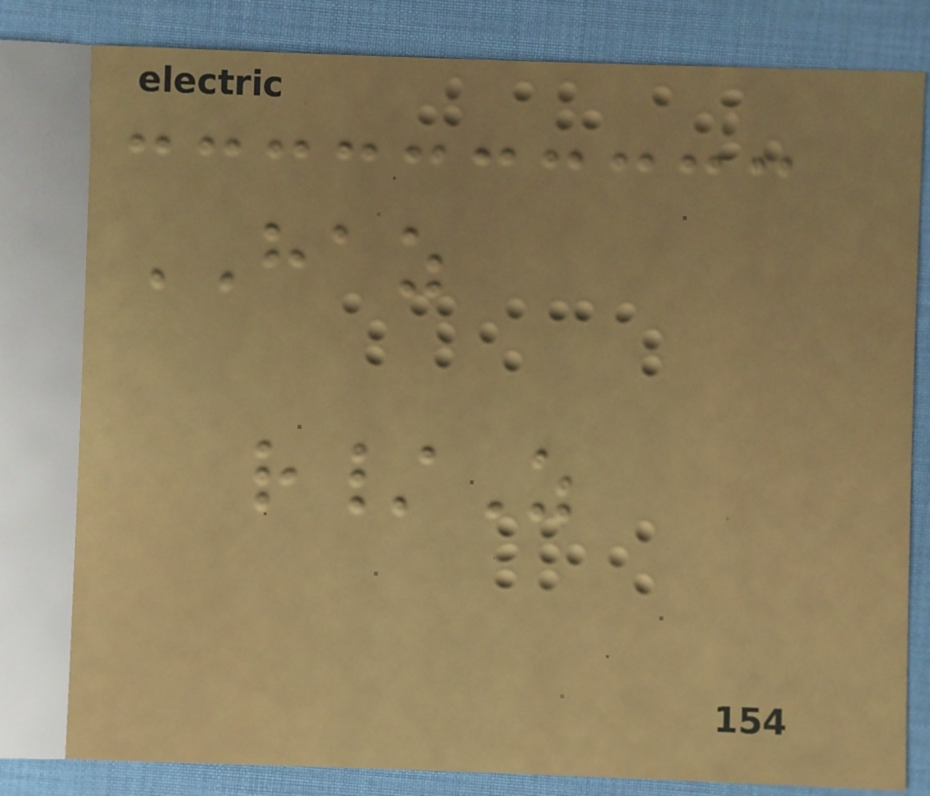HAZ
r/Z
